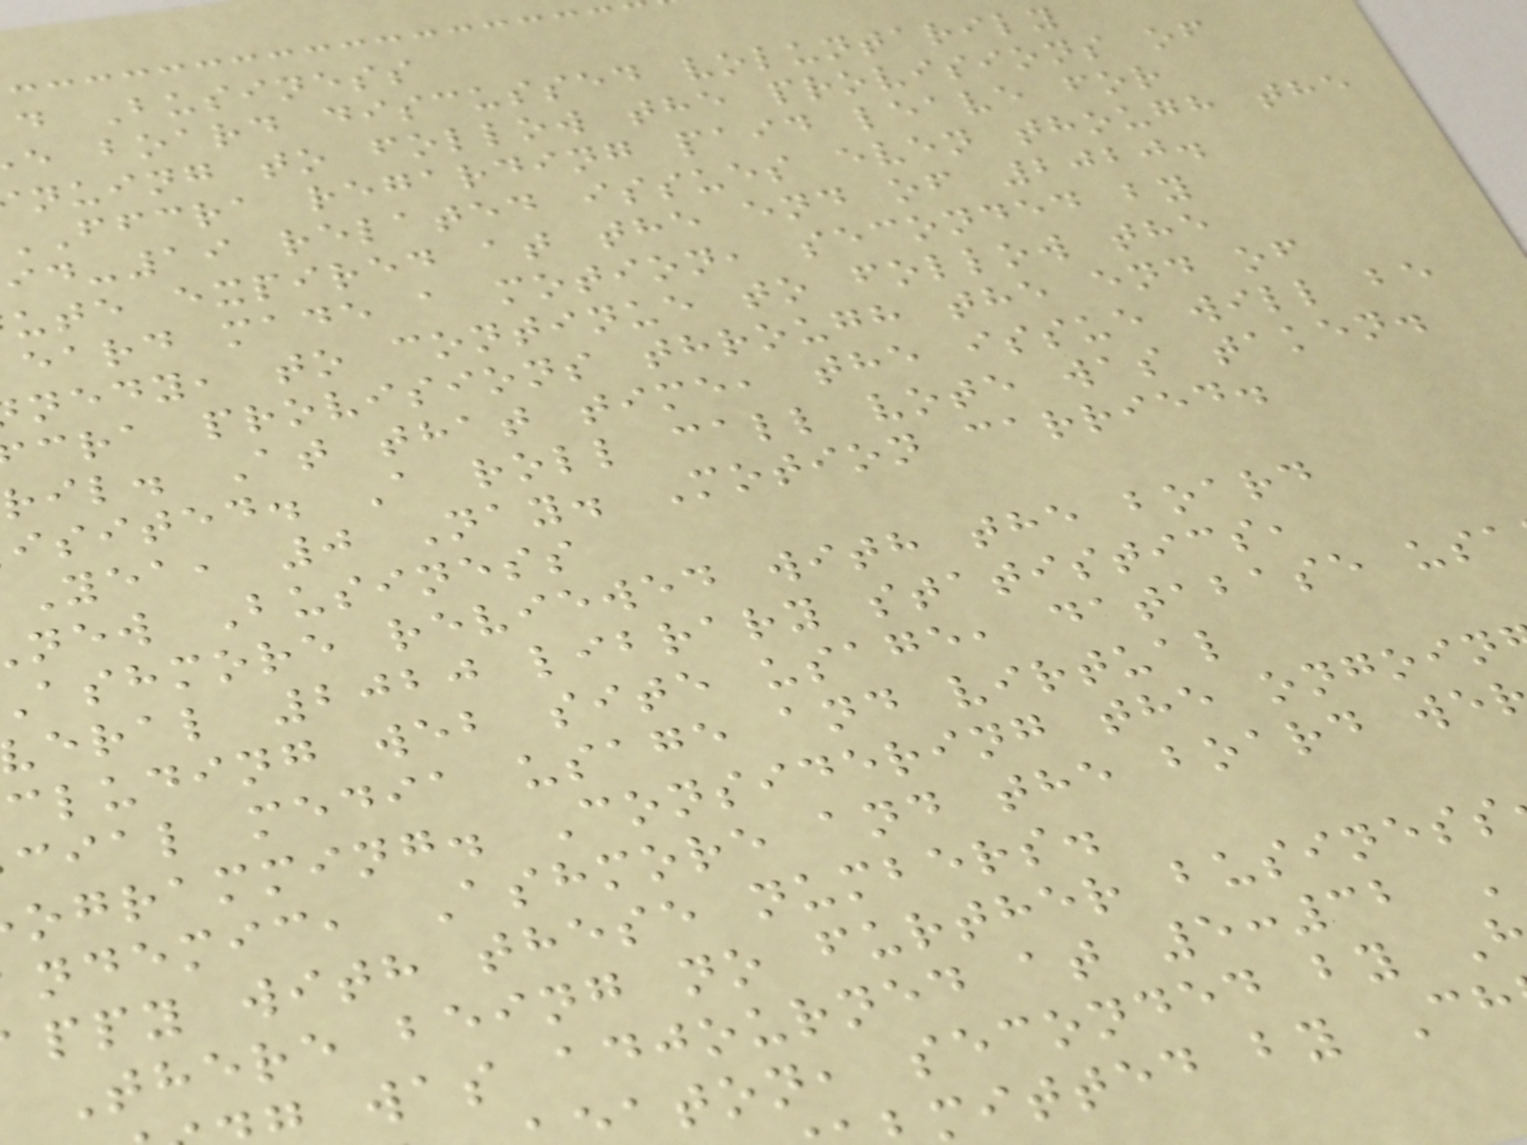d Business
e board discussed voluntarily
nuing to follow the provisions of
ffcra regarding paid leave for
id-19 related issues even though the
ute expired at the end of 2020.
eard made a motion, seconded by
nedy, to continue to follow the
cra provisions through the end of
ril. At that time, the issue will be
isited. A roll call vote was taken.
Yea, 0 Nay. Motion carried.
new Business
ashmore reviewed with the board
eral 2020 library statistics,
cluding web site usage, database usa
cial media usage and virtual
ogramming. Considering the ongoin
ndemic, Ashmore and the board we
ppy with these numbers.
There being no further business
was adjourned at 5:32
aton, seconded by
mitted by Ch
